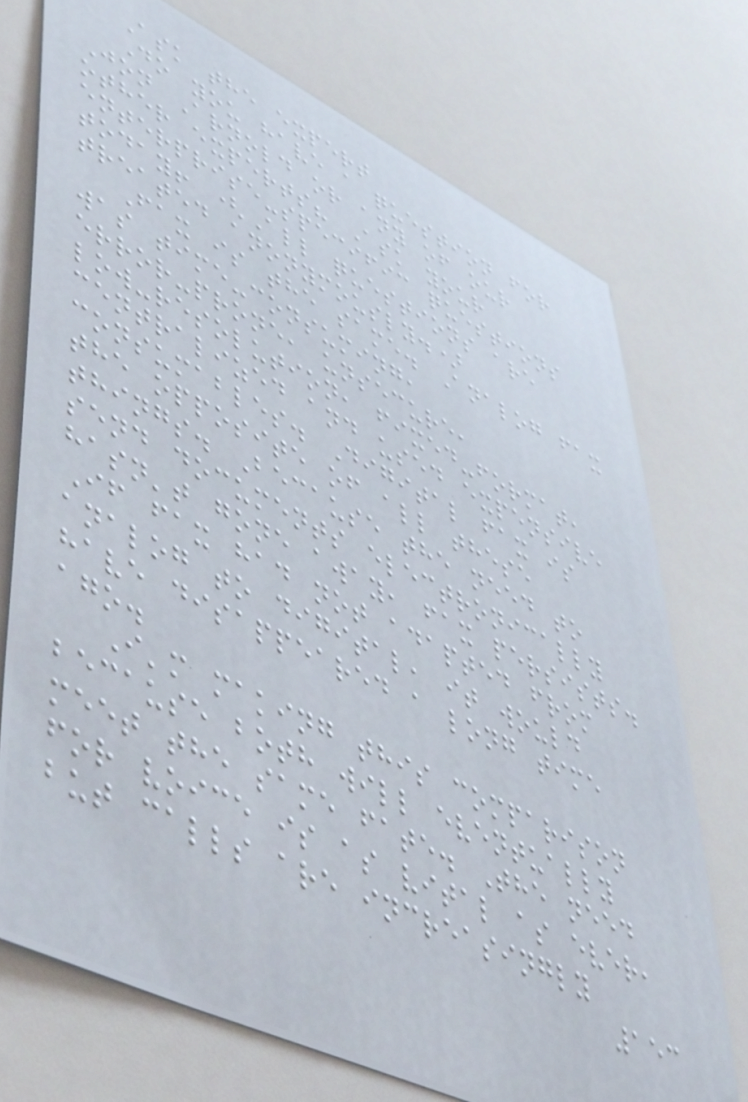Ask the expert
Do you have a question for
Jon Arnold or any of our
other experts? Ask your
enterprise-specific questions
today! (All questions are
treated anonymously.)
Fax is the same. Analog fax
was time-consuming,
error-prone, unsecure,
low-resolution, fixed-format,
centralized and used expensive
consumables. Digital fax is
the opposite of all these
things. Because the need to
send documents electronically
hasn't gone away, fax persists.
If fax had not adapted from
analog to digital, it would
have disappeared a long time
ago.
I'm making this comparison
because both will eventually
meet the same fate. The need
for voice is as vital as ever,
but calls are increasingly
153
